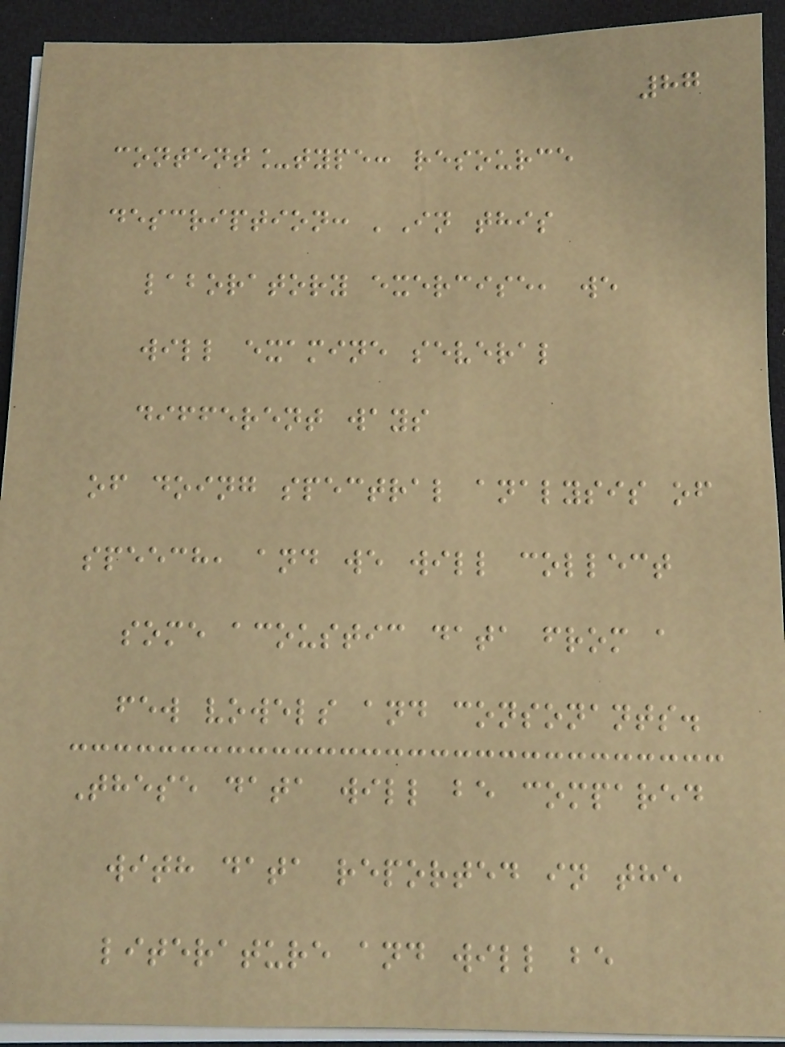87
content_type: resource
description: 'In this
laboratory exercise, we
will examine several
different ways
of doing spectral analysis of
speech, and we will collect
some acoustic data from a
few vowels and consonants.
These data will be compared
with data reported in the
literature and will be
